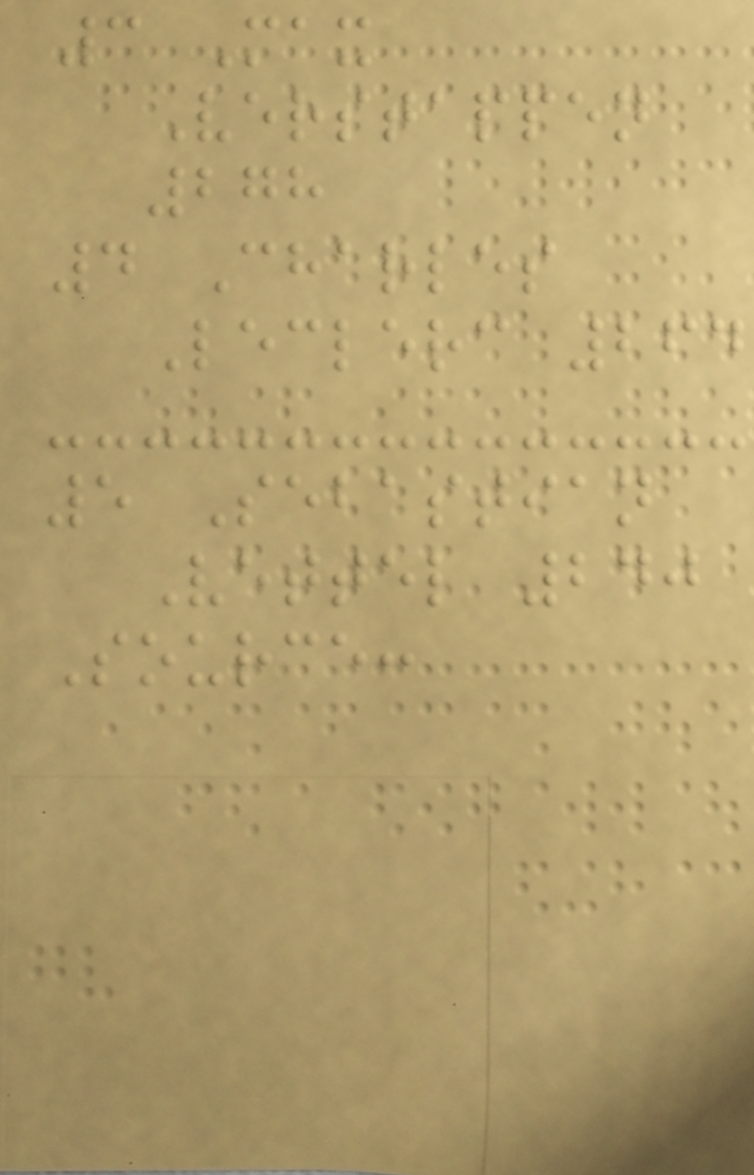3 Max
Verstappen
278
4 Charles
Leclerc 264
5 Sebastian
Vettel 240
Source:
